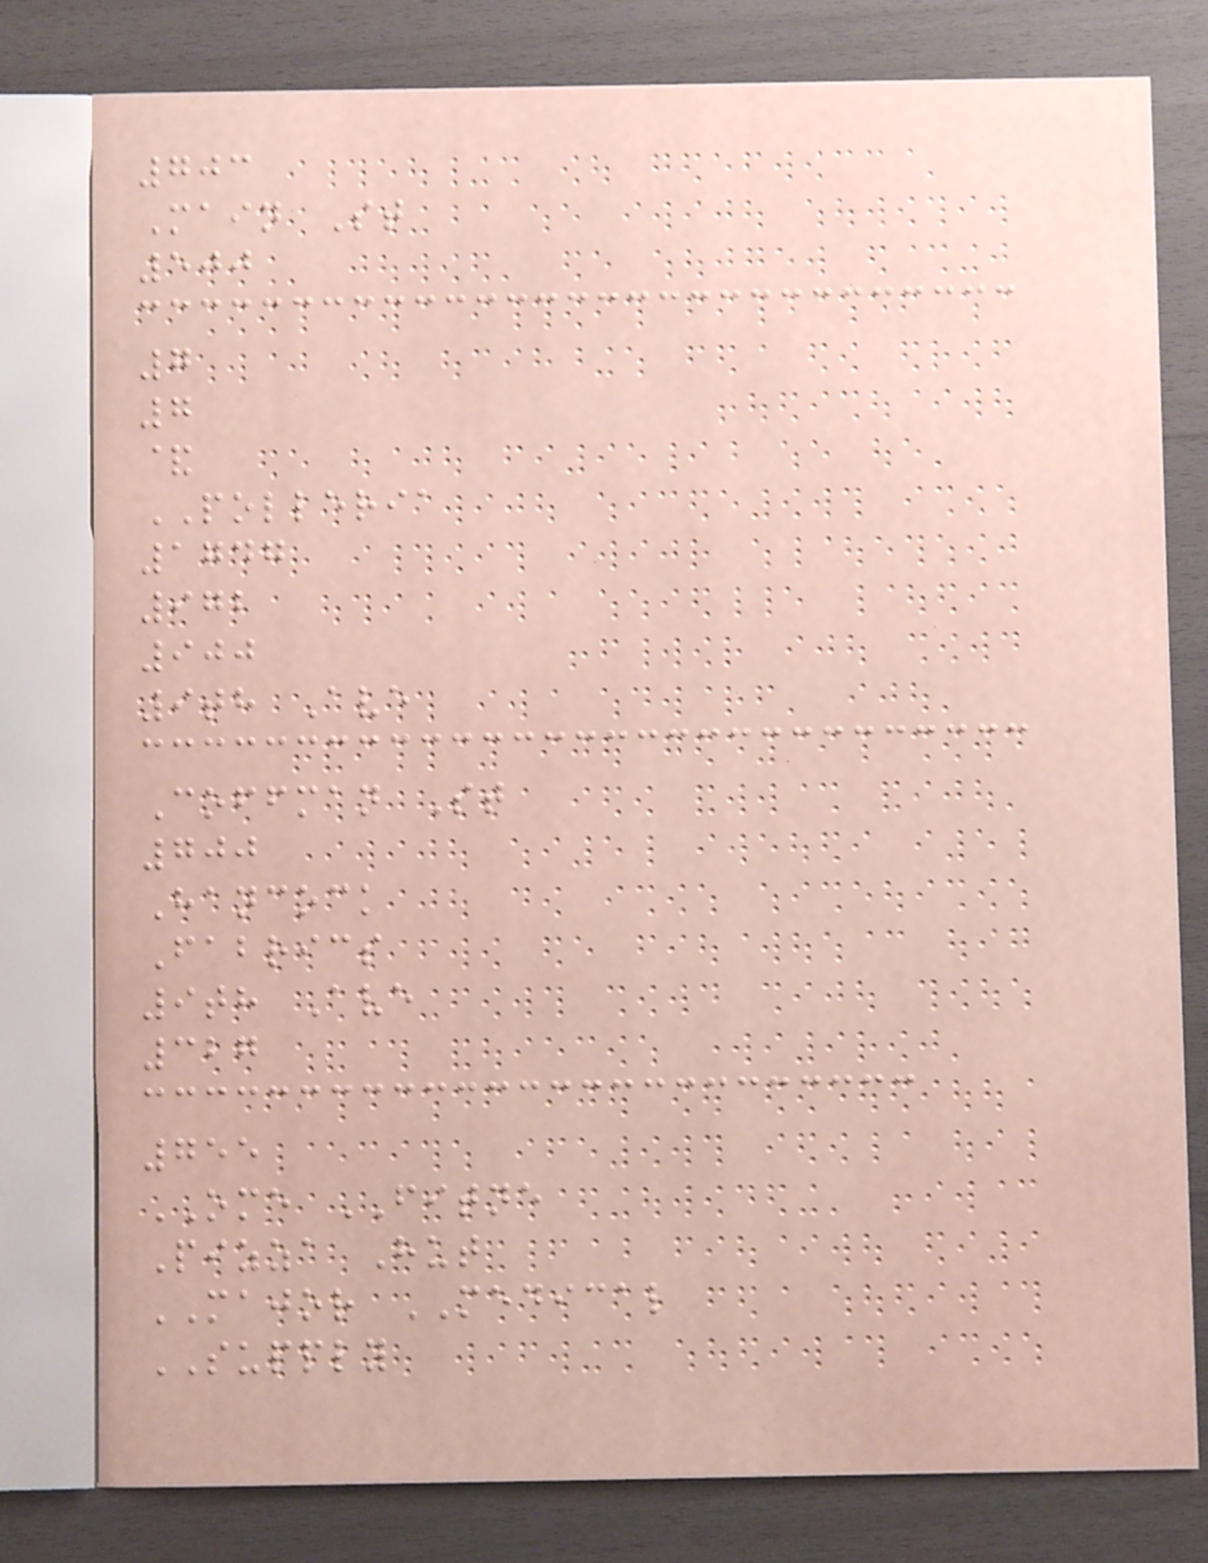703
Main St
500
7
7
&
POLLERIA
1747
972
900
9th Ave
Coffman St
700
Hancock
Fabrics
9th Ave
327
755
OME FITNE
Pizza Hut
MAJOR MEDICAL
SUPPLY
